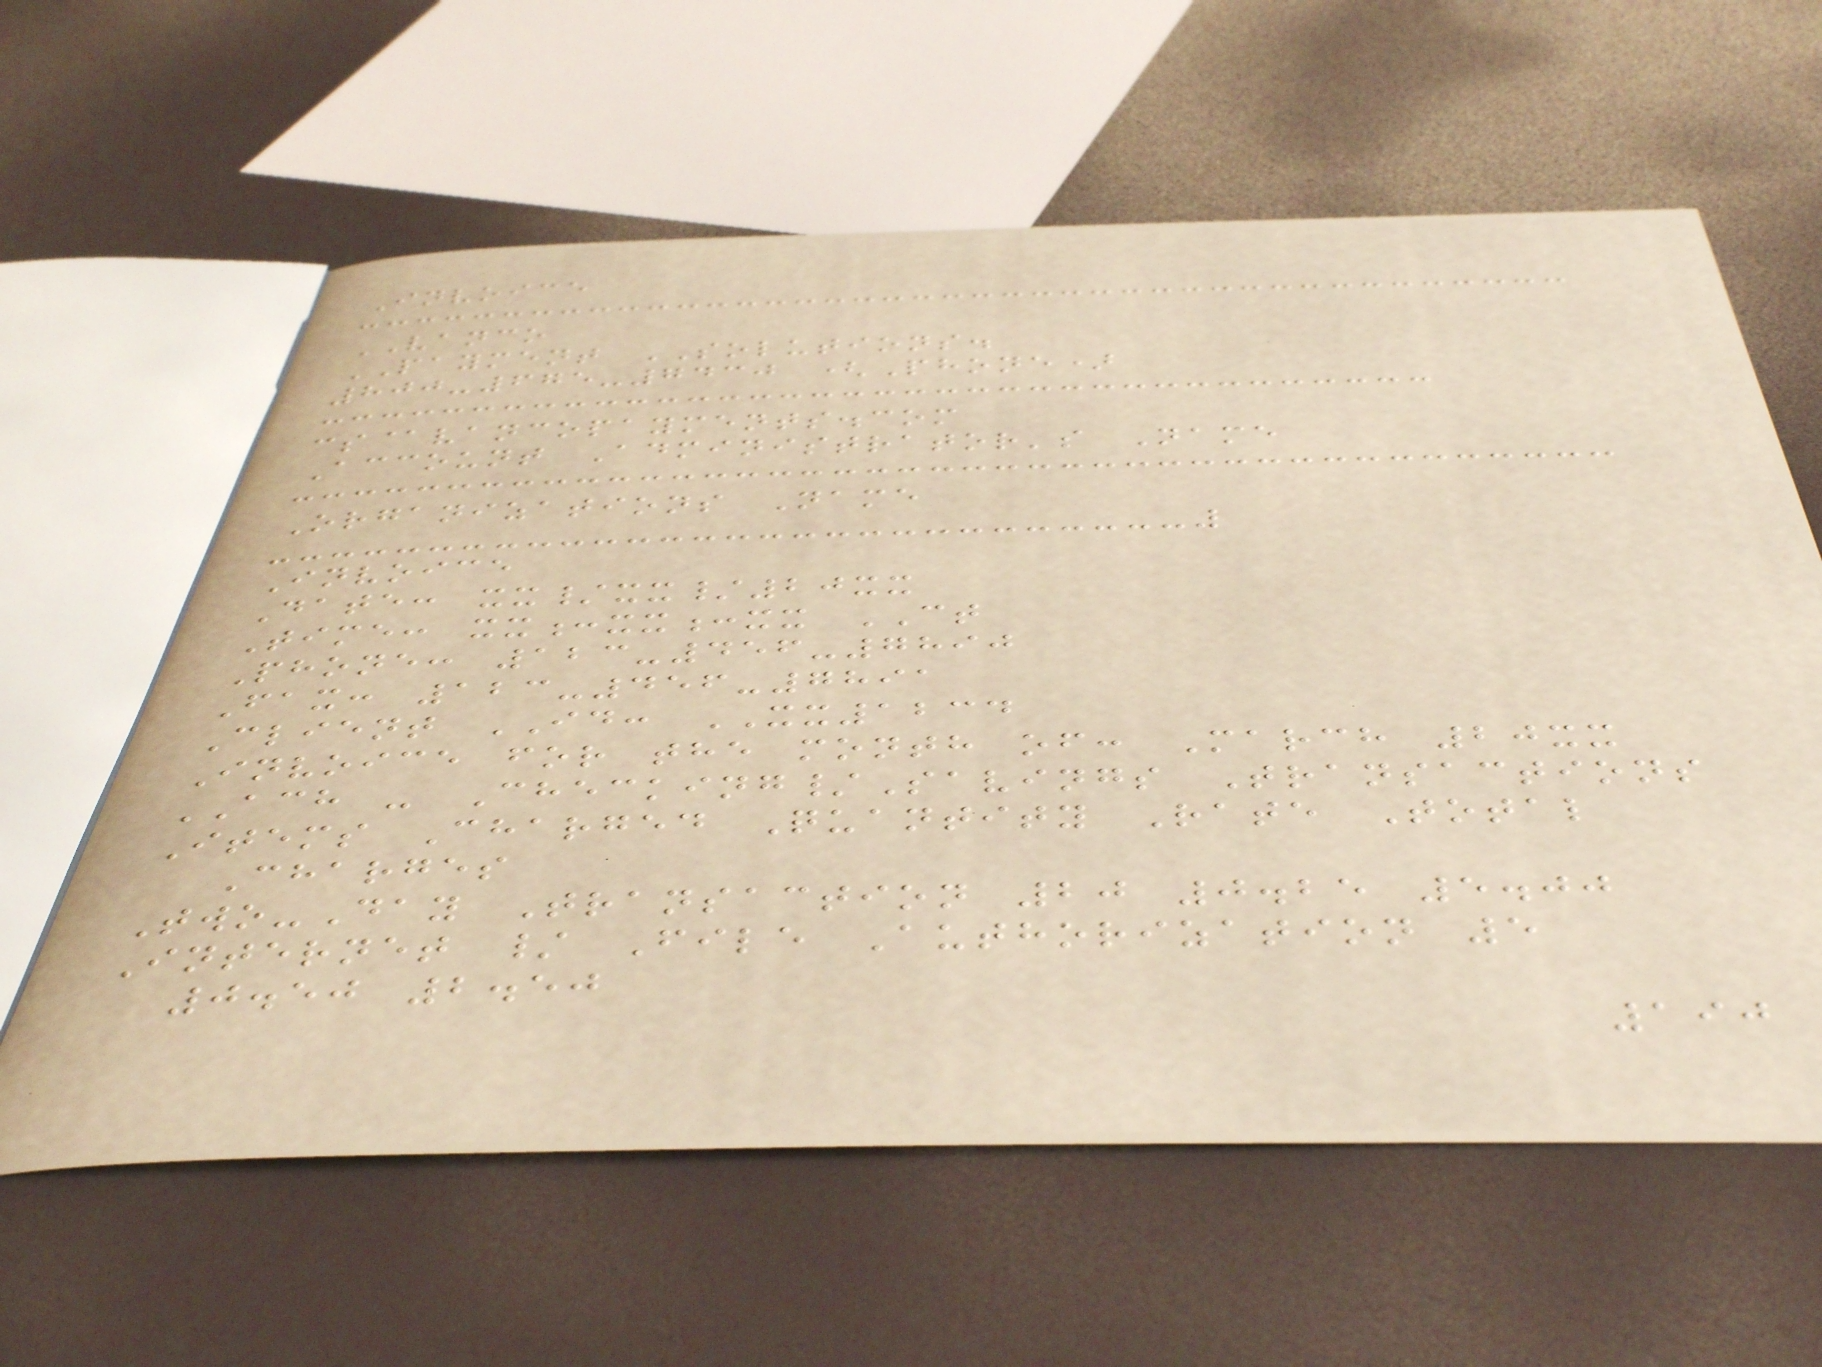Invoice
VANCO
PAYMENT SOLUTIONS.
800-675-7430 (Phone)
cs@vancopayments.com
Account Administrator's Name
Organizations Name
Invoice
Date: xx/xx/20xx
Time: xx:xx:xx CT
Phone: 123-456-7890
Fax: 123-456-7891
Client ID: XX1234
Invoice for the month of: March 20xx
ACH - Checking/Savings Transactions
Items Charged Quantity Rate Total
Charges
Two-Day Transaction 20 0.25 5.00
Internet / File Authorization 5
0.50 2.50
190
